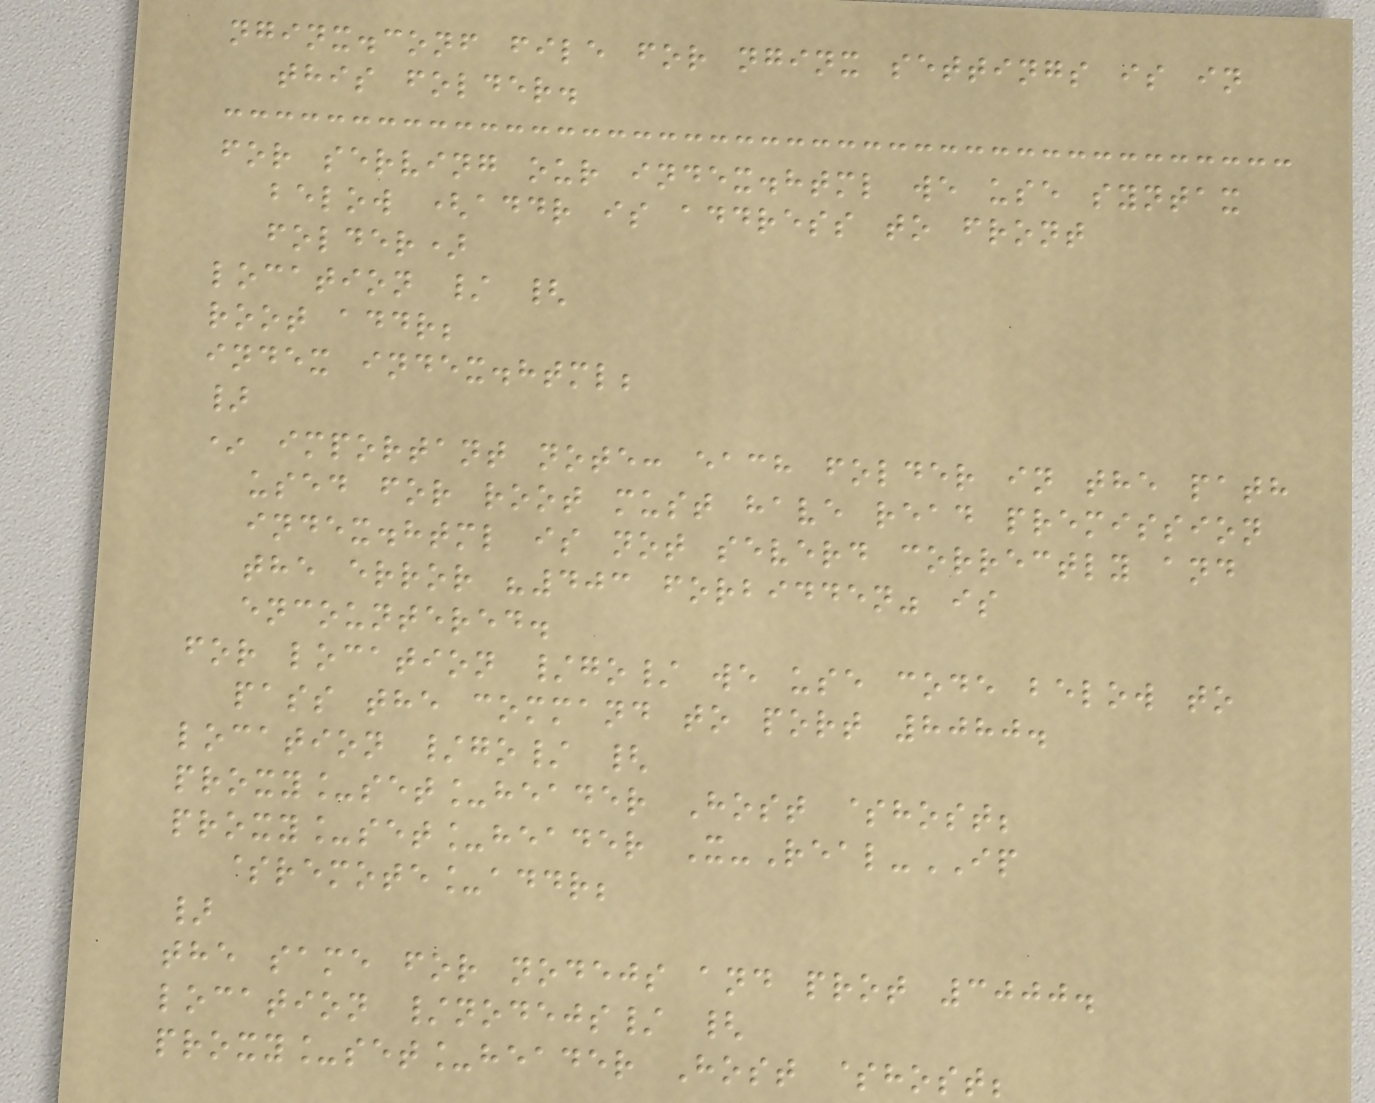nginx.conf file for nginx settings is in
this folder.
for serving our index.html we use syntax
below (addr is address to front
folder)
location / {
root addr;
index index.html;
}
* important note: each folder in the path
used for root must have read premission
index.html is not severd correctly and
the error "403 forbidden" is
encountered.
for location /go/ we use code below to
pass the command to port 8080.
location /go/ {
proxy_set_header Host $host;
proxy_set_header X-Real-IP
$remote_addr;
}
the same for nodejs and prot 3000.
location /nodejs/ {
proxy_set_header Host $host;
